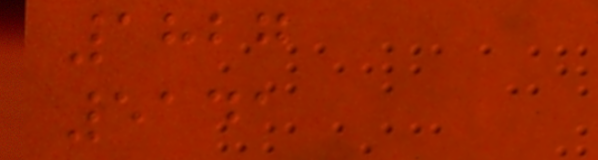1827
5141
